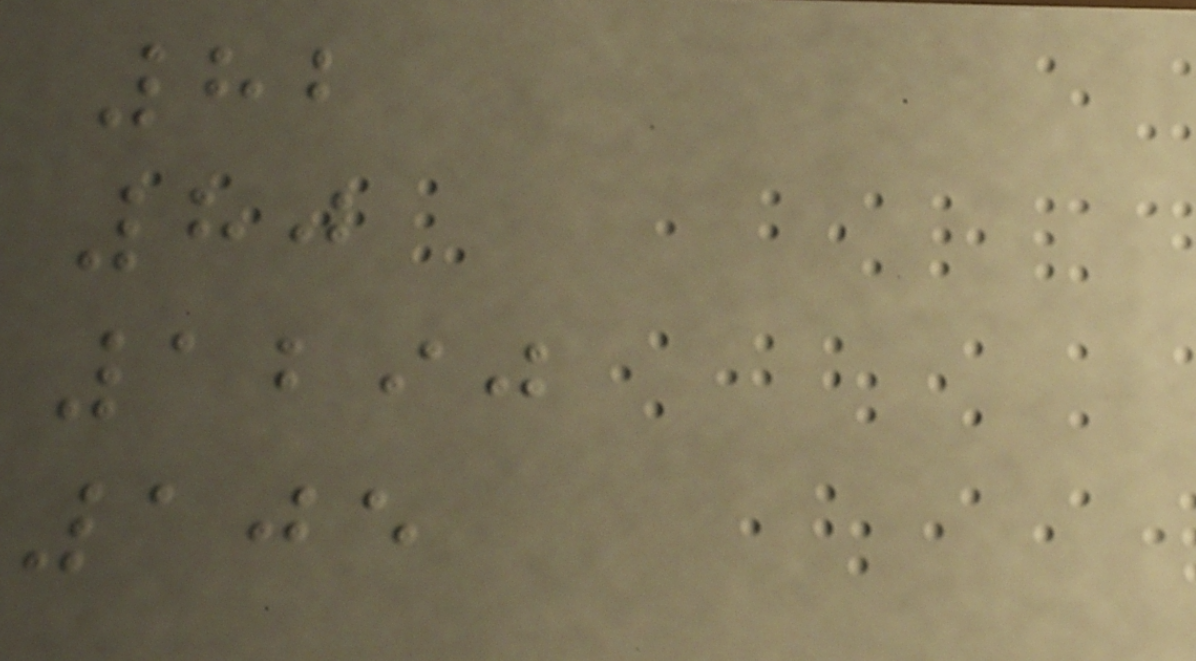82
80
1290
105
